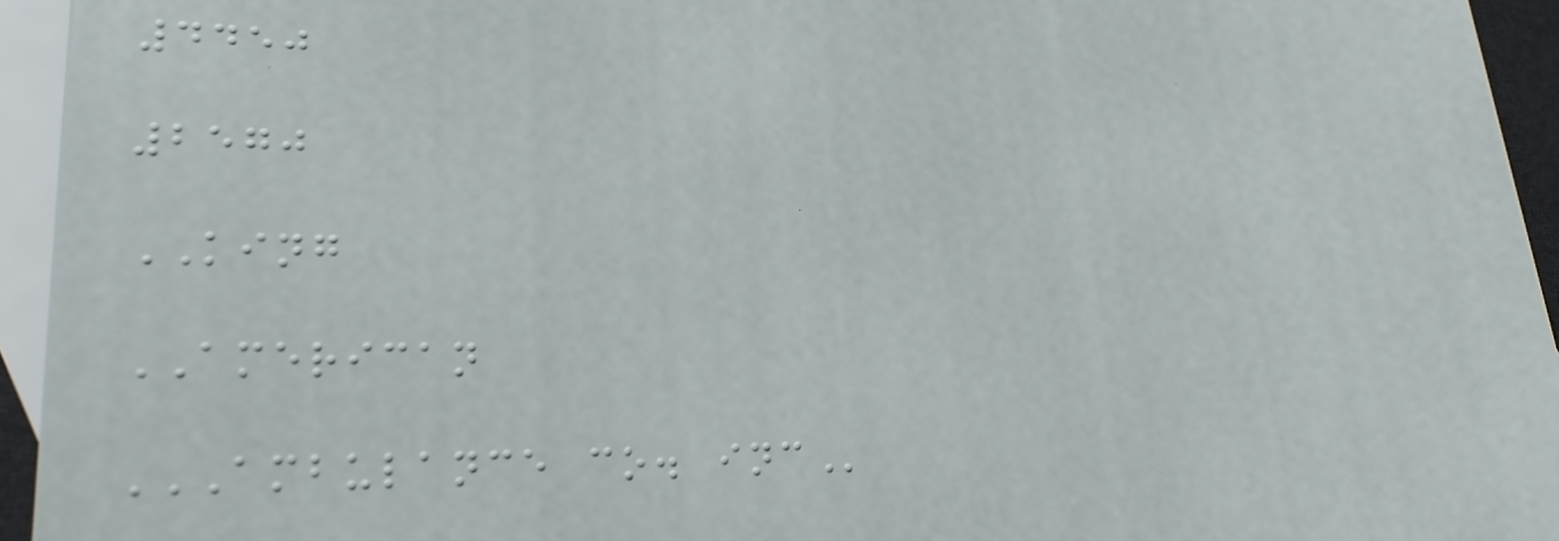4450
2570
KING
AMERICAN
AMBULANCE CO. INC
